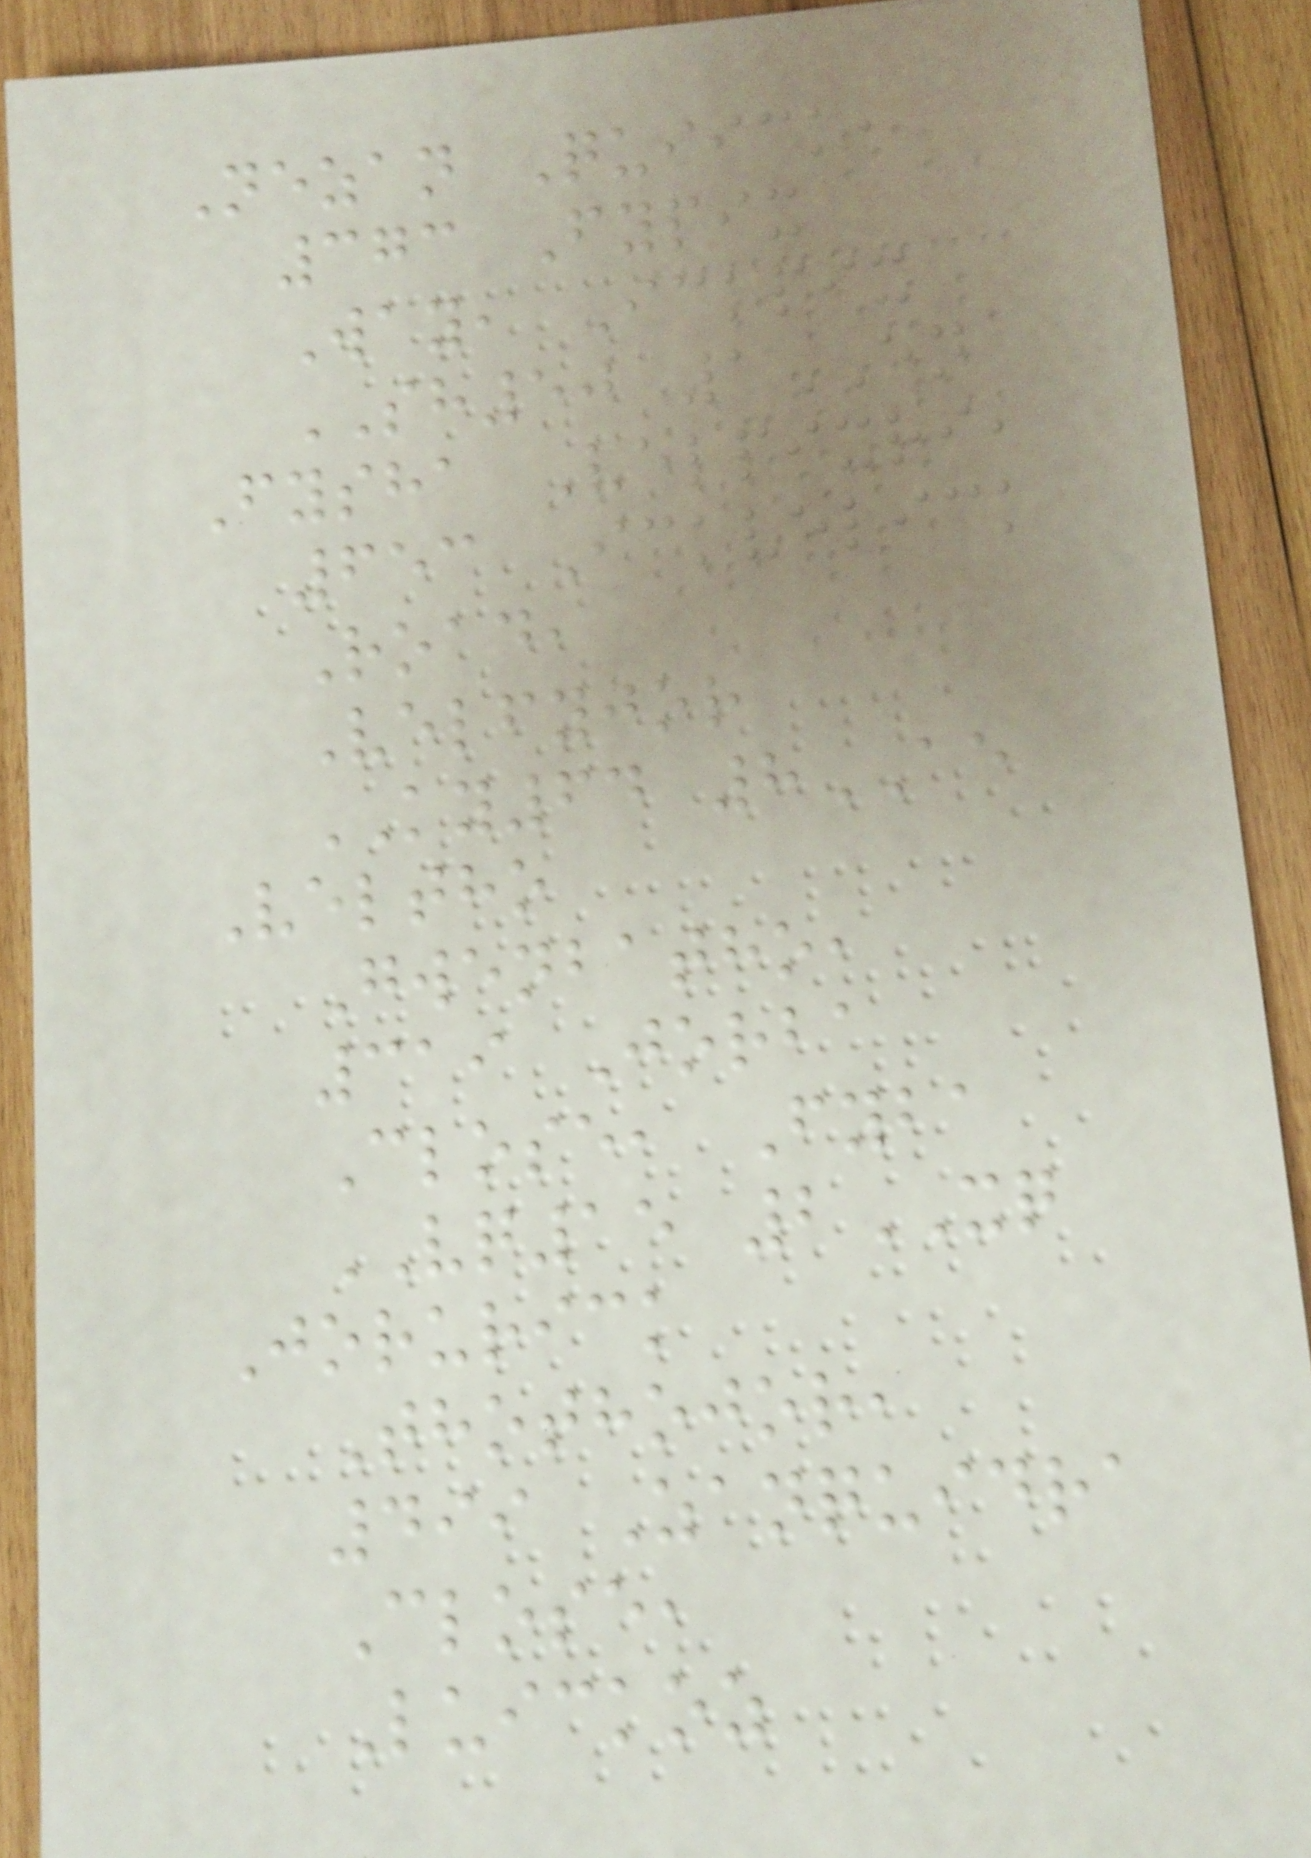Nezan Quiick,
373 Fypix
Way, Ickpix
SH50 1EN
Fysha Velpixri,
653 Ickvelick
Road,
Velfyjor
KY64 8AE
Veltho
Gwenbatho,
319 Jorba
Close, Fyba
VQ15 2XQ
Jorurick
Thothojor,
499 Zanquidra
Close,
Luickoz
